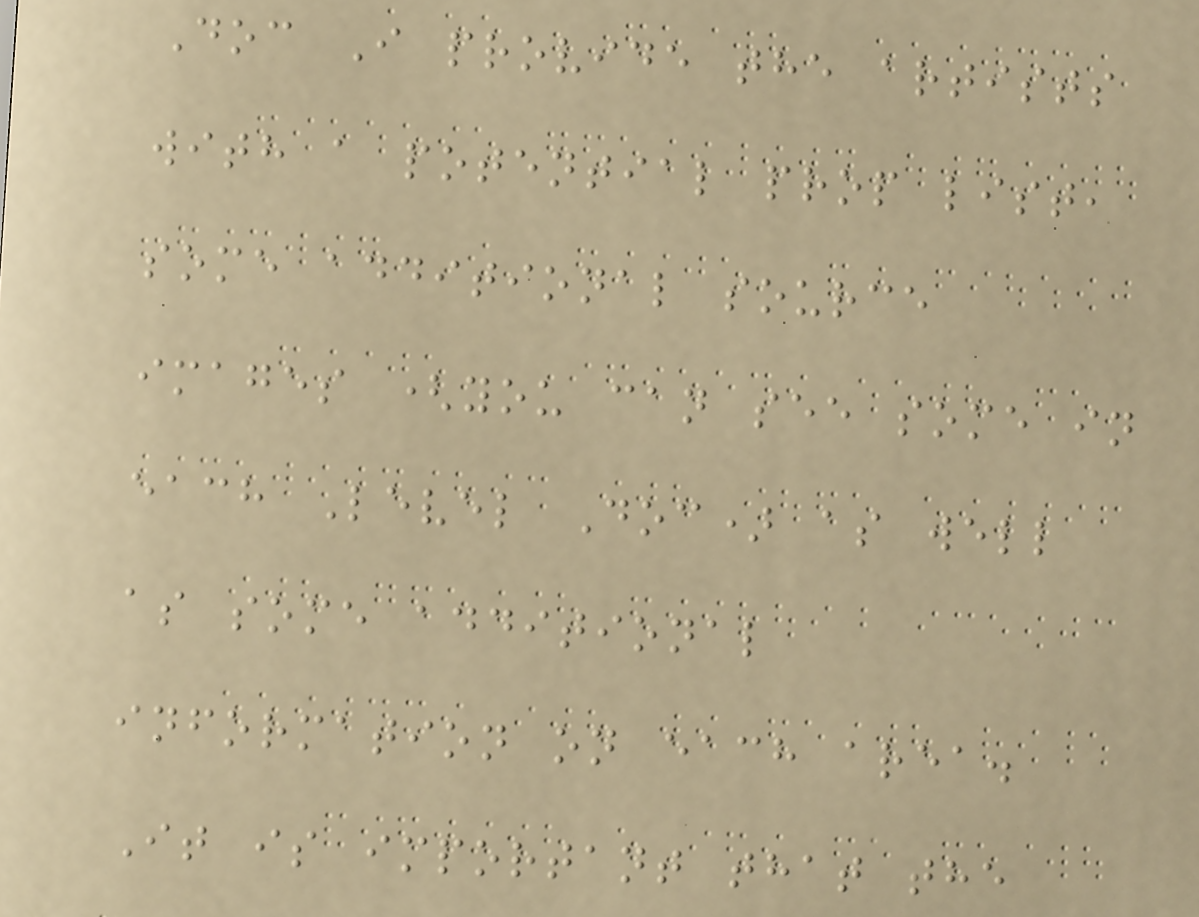Doc I provide the artists
with a potential prop list,
some additional source
images (you can see some in
each Level Doc) as well
as some additional
information on each area.
It is important that the
